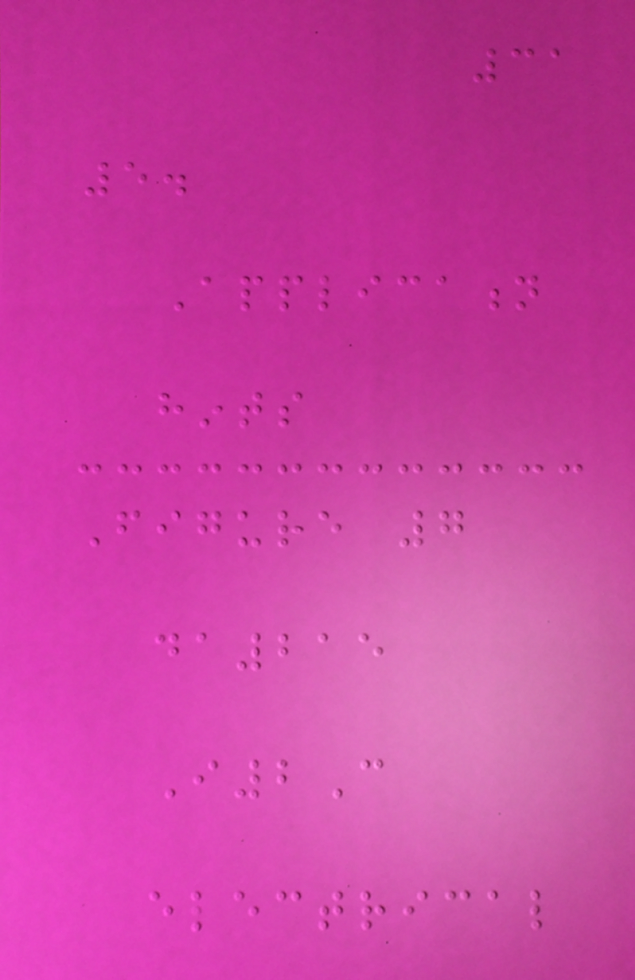31
5.
Application
hints
Figure 7
da215
I2C
electrical
